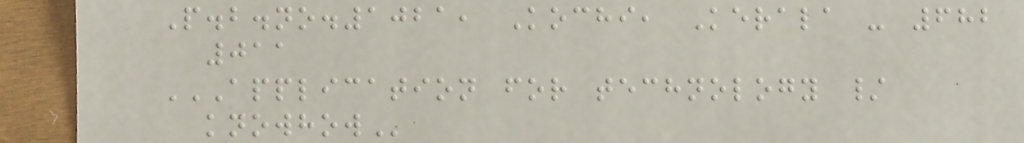P.b.no.1021, Kochi, Kerala - 682
011
APPLICATION FOR TECHNOLOGY /
KNOWHOW
